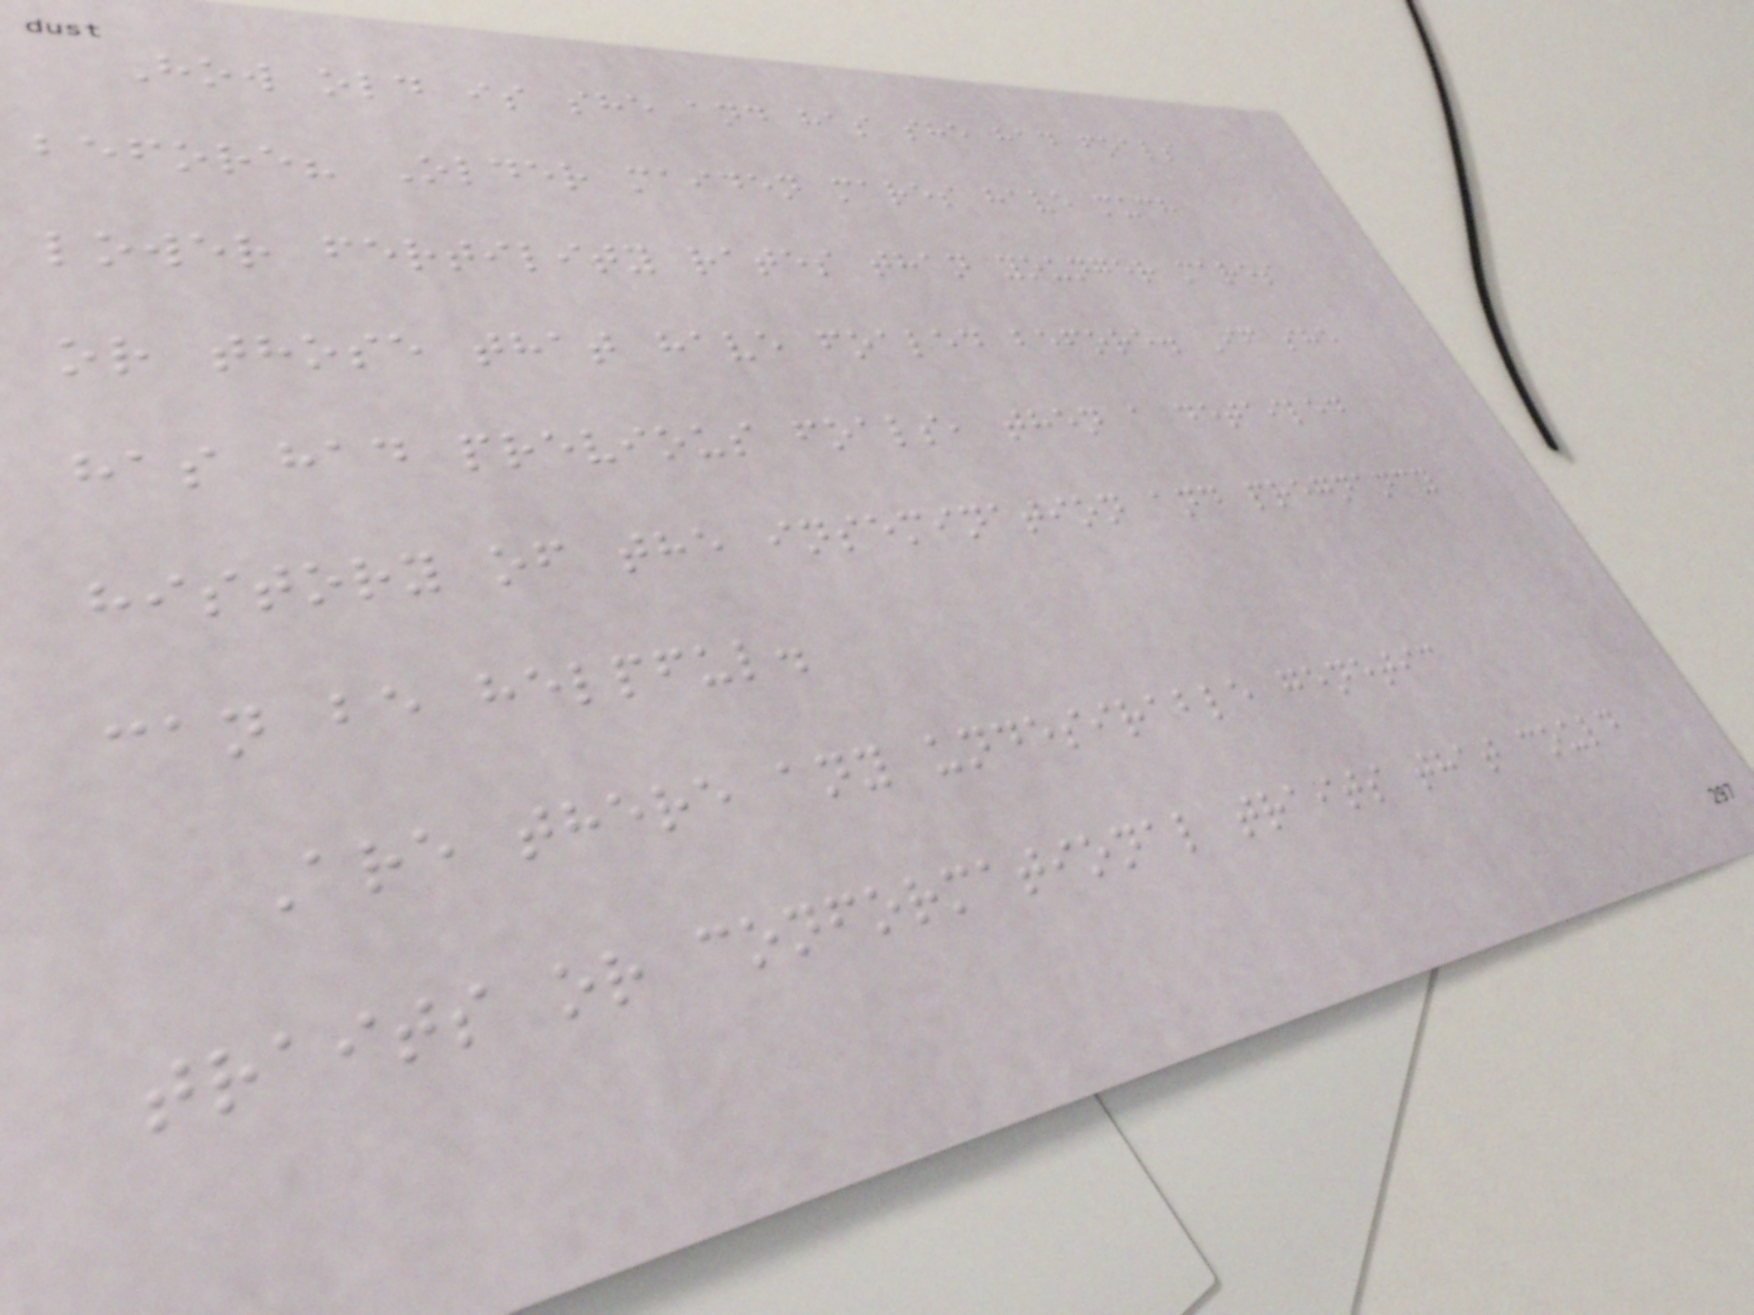How old is she and has she had foals
before? Older maiden mares have much
lower fertility rates than younger mares
or those that have foaled before. If she
has had previous foals, then a detailed
history of the insemination and pregnancy
can be helpful.
Are there any undesirable genetic
traits or conformational traits that could
